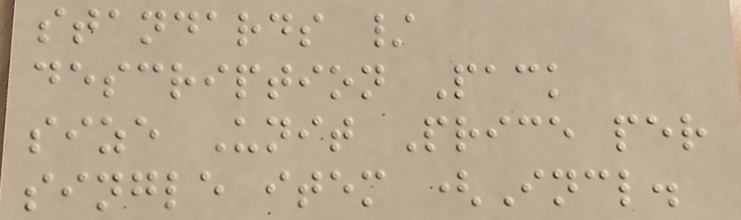standards /
description Pack
size Unit Price per
single item (Incl.
